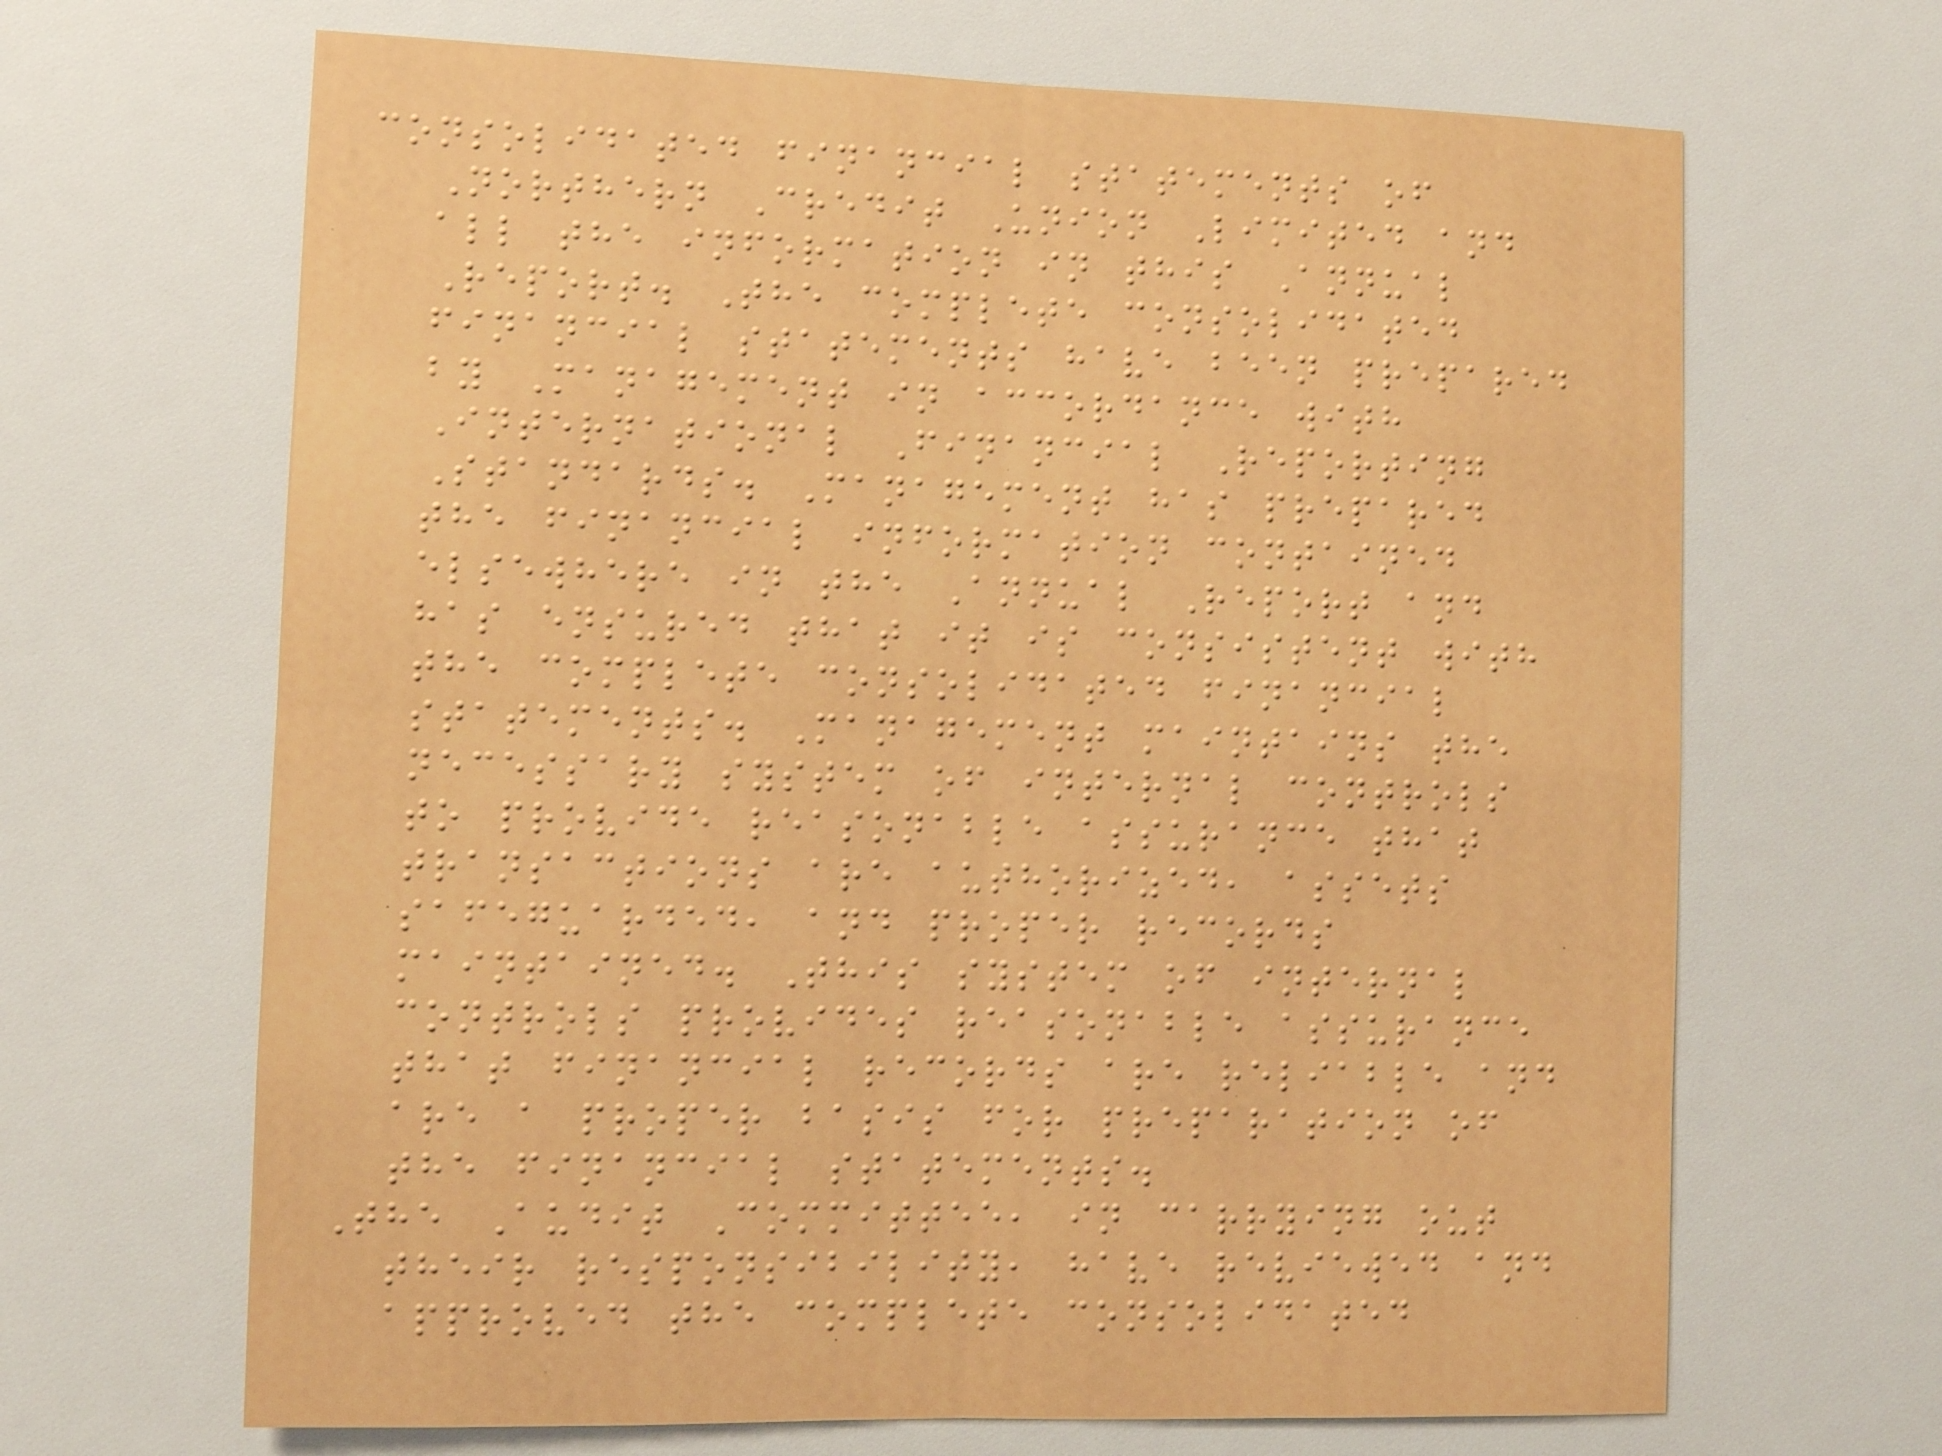consolidated financial statements of
Northern Credit Union Limited and
all the information in this Annual
Report. The complete consolidated
financial statements have been prepared
by Management in accordance with
International Financial Reporting
Standards. Management has prepared
the financial information contained
elsewhere in the Annual Report and
has ensured that it is consistent with
the complete consolidated financial
statements. Management maintains the
necessary system of internal controls
to provide reasonable assurance that
transactions are authorized, assets
safeguarded, and proper records
maintained. This system of internal
controls provides reasonable assurance
that financial records are reliable and
are a proper basis for preparation of
the financial statements.
The Audit Committee, in carrying out
their responsibility, have reviewed and
approved the complete consolidated
